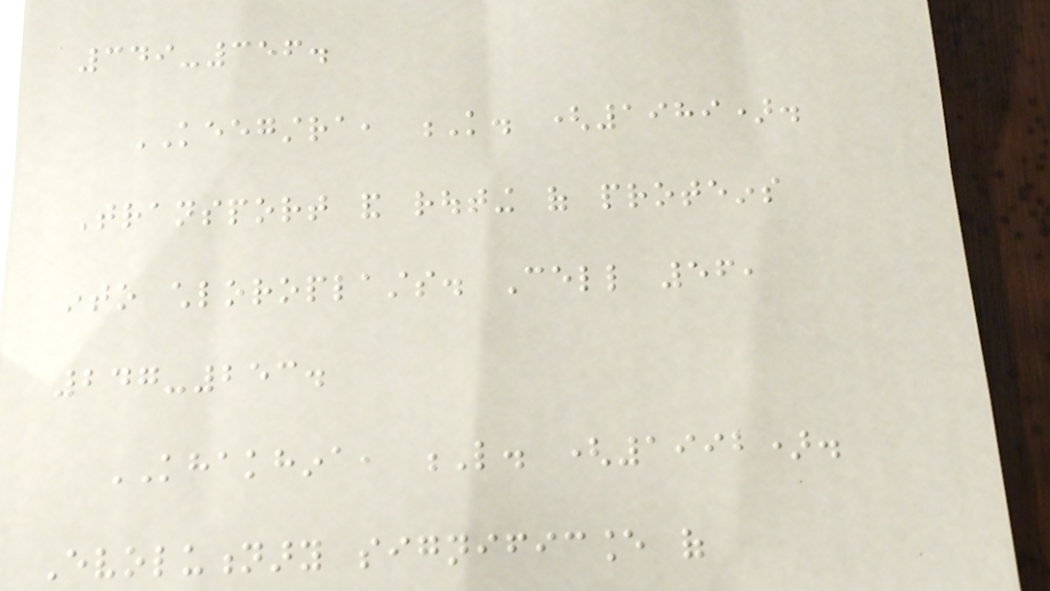349-356.
KEEGSTRA, K. (1989).
Transport and routing of proteins
into chloroplasts. Cell 56,
247-253.
KHAKHINA, L. (1992).
Evolutionary significance of
